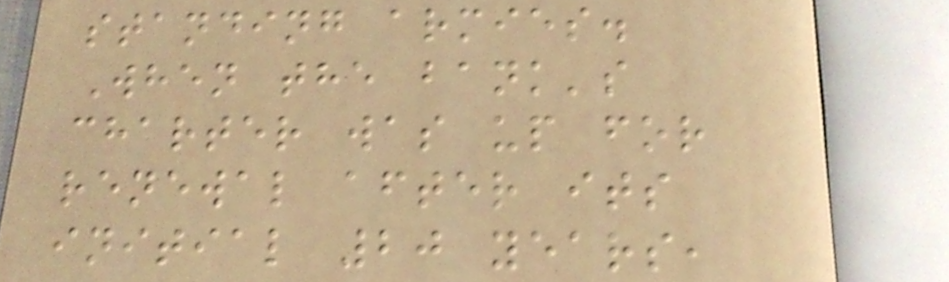standing armies.
When the bank's
charter was up for
renewal after its
initial 20 years,
